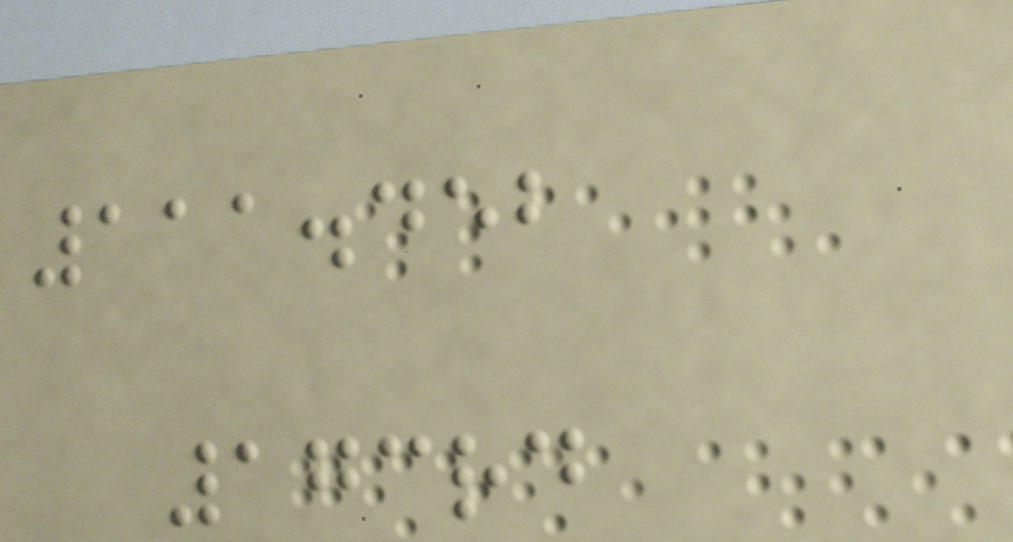111.452
173rd
